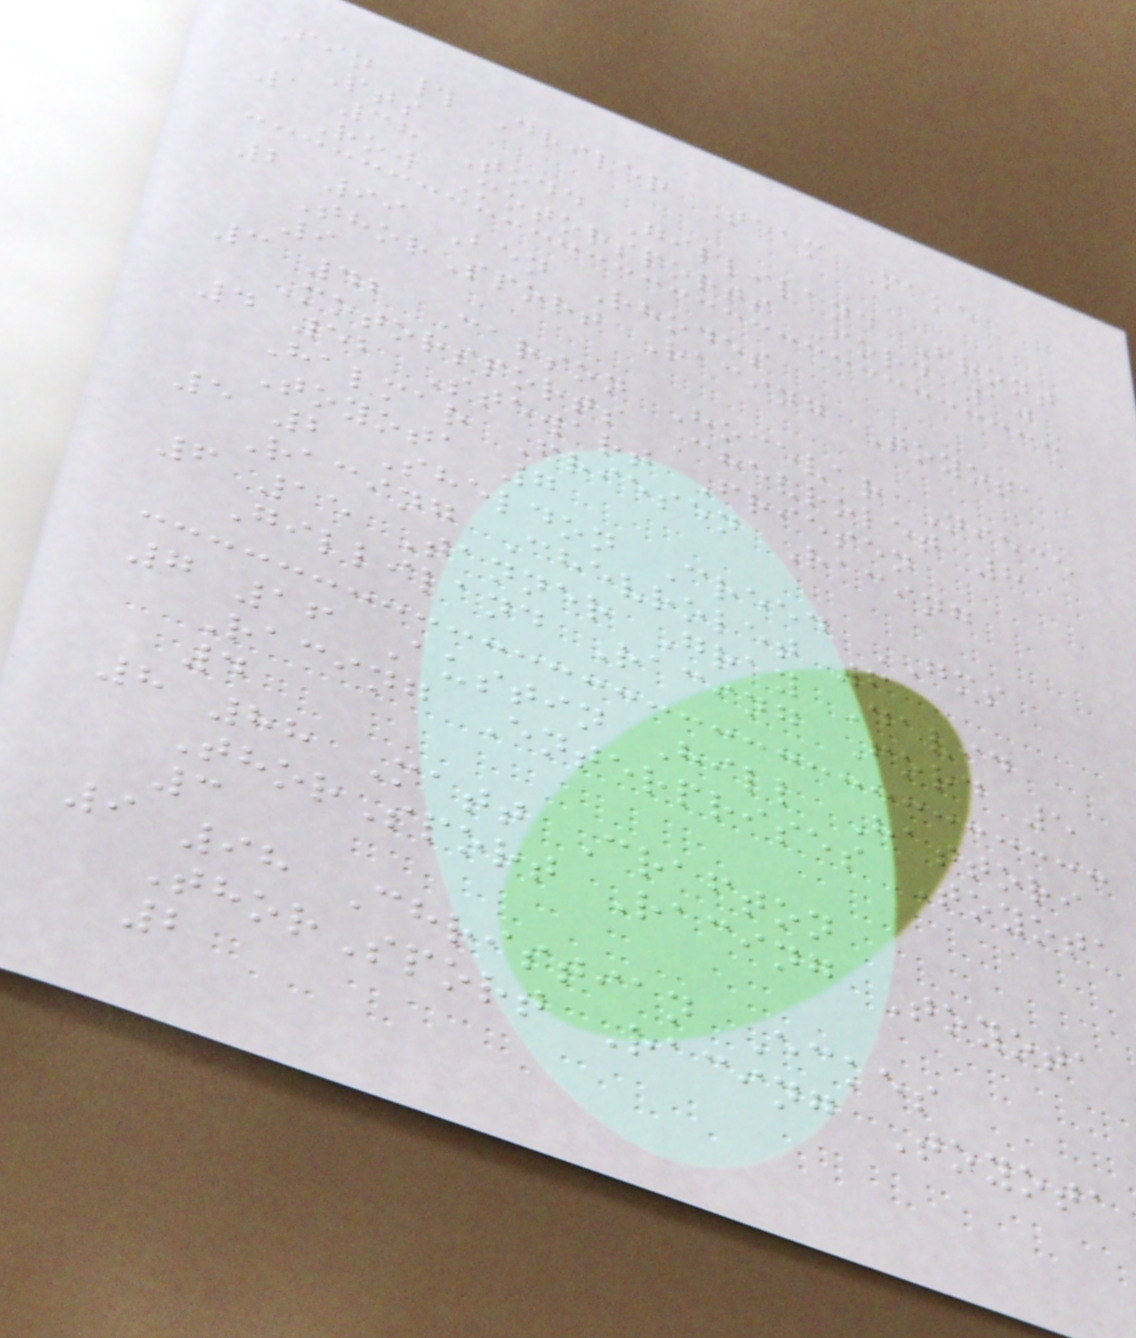Fin # Driver Team Make
Pts
1 38 Todd Gilliland Front
Row Motorsports Ford 10
2 99 Ben Rhodes
ThorSport Racing Toyota
9
3 42 Carson Hocevar Niece
Motorsports Chevrolet 8
4 52 Stewart Friesen
Halmar Friesen Racing
Toyota 7
5 2 Sheldon Creed GMS
Racing Chevrolet 6
6 15 Tanner Gray David
Gilliland Racing Ford 5
7 16 Austin Hill Hattori
Racing Enterprises Toyota
4
8 88 Matt Crafton
ThorSport Racing Toyota
3
9 98 Christian Eckes
ThorSport Racing Toyota
2
